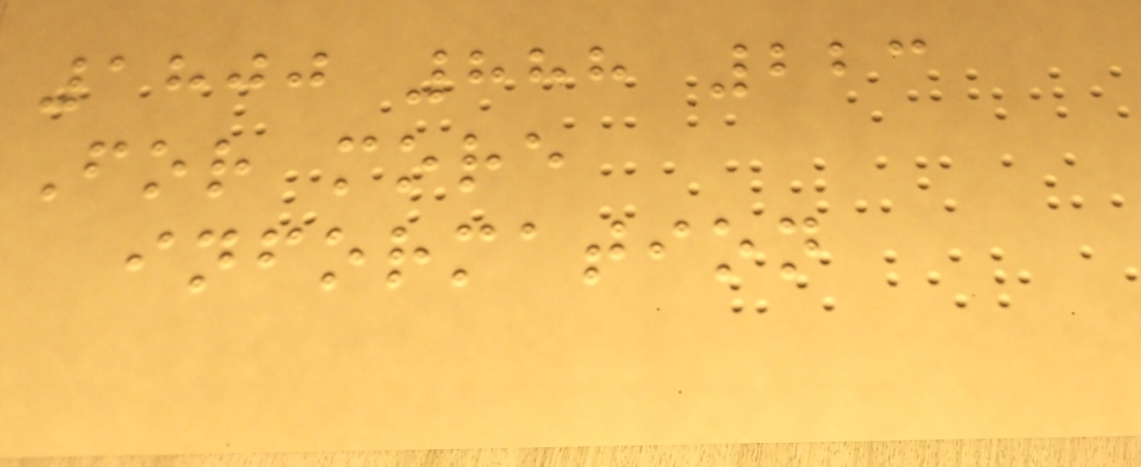1800 888 223
For more
information
